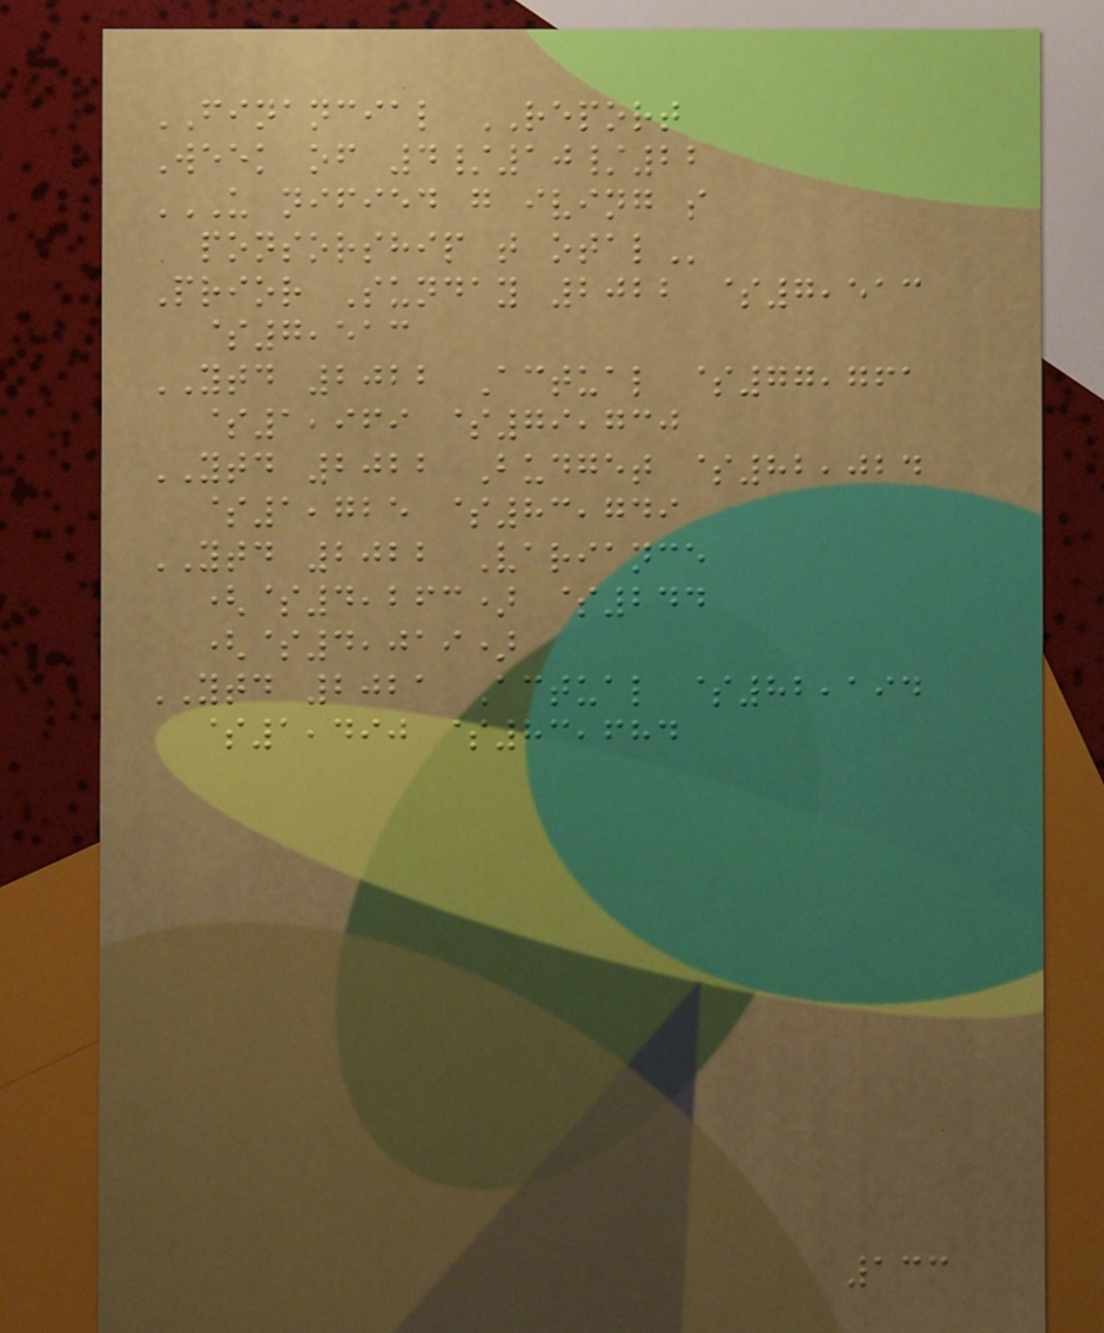FINANCIAL REPORT
Week of 4/10/22
U NIFIED G IVING S
PONSORSHIP T OTAL
Prior Sunday 2022 $7,513
$7,513
YTD 2022 Actual $77,761
$1,969 $79,730
YTD 2022 Budget $82,024
$1,725 $83,749
YTD 2022 Variance
($4,263) $244
($4,019)
YTD 2021 Actual $82,194
$1,490 $83,684
133
